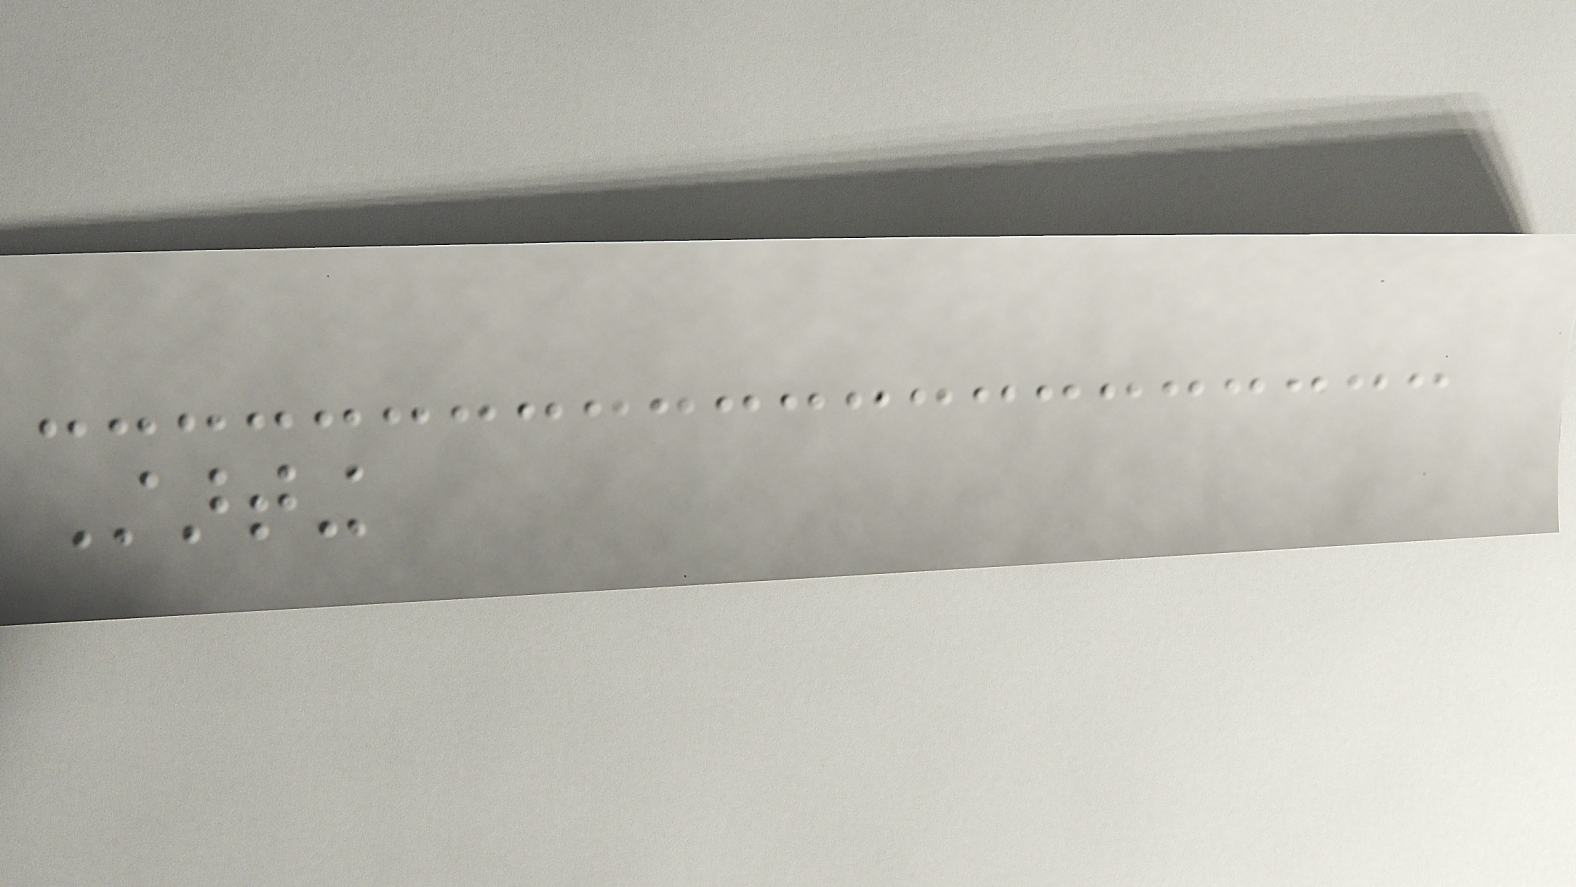Starting
